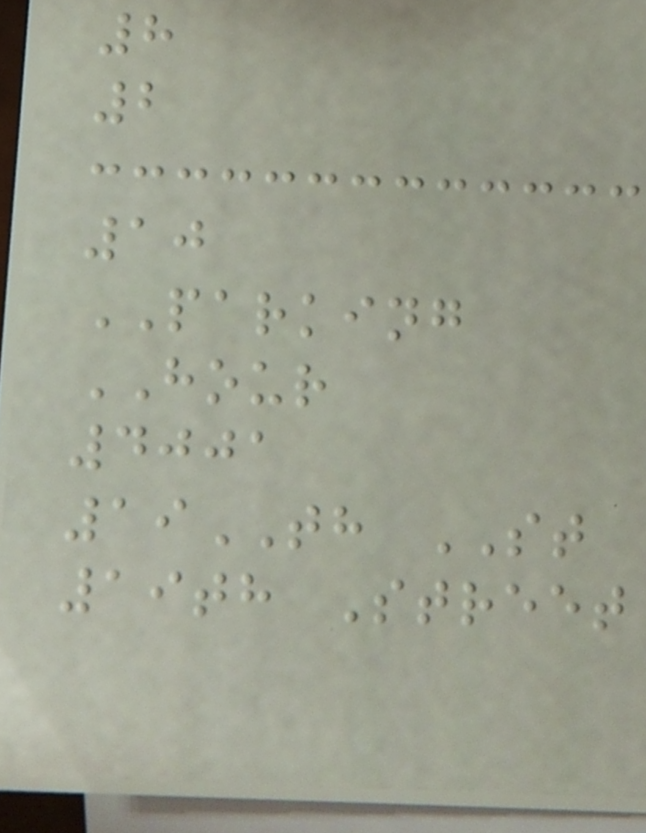8
2
10
PARKING
HOUR
4001
19TH ST
19th Street
